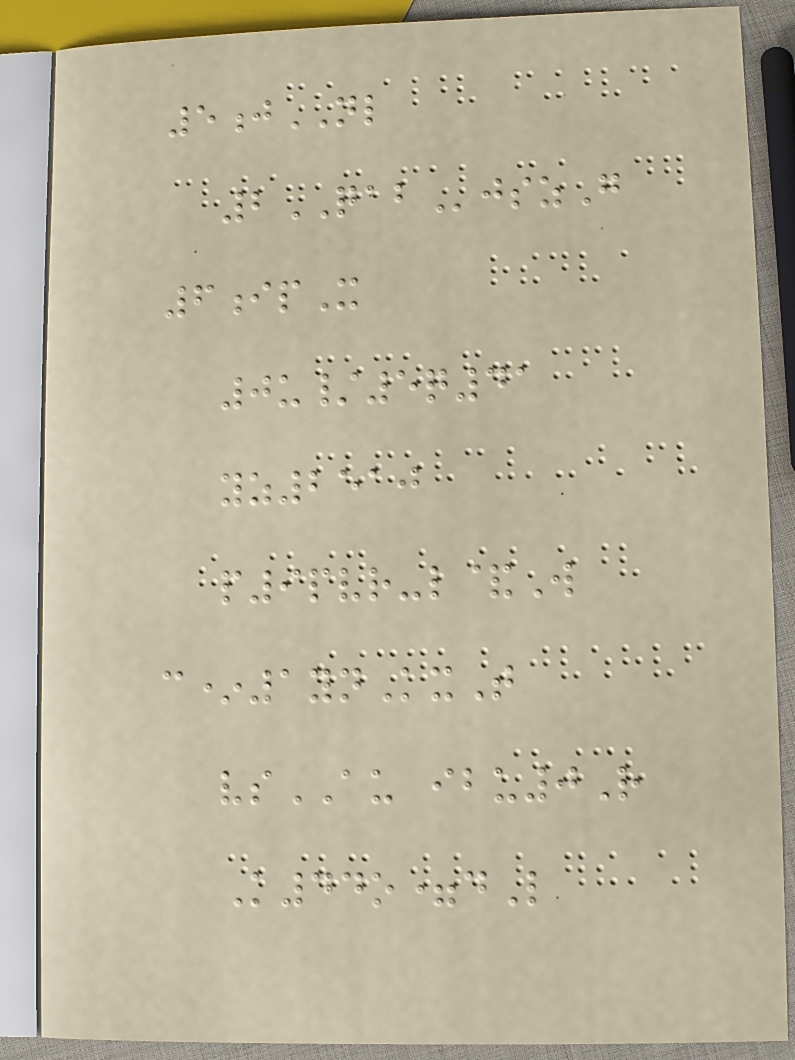5jNL
2QABjszG
6ipX
0u/5q41
yz2510
p9pvr-l&W
c*1ynKxT
vsAU ibu0R
K44o=dL
